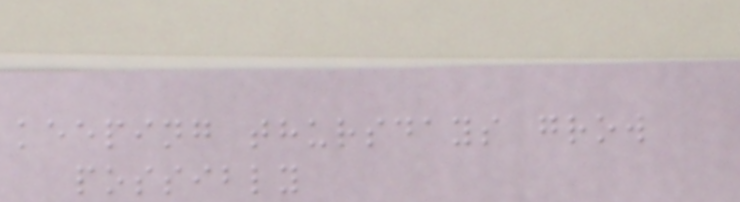keeping thursdays grow
possibly
